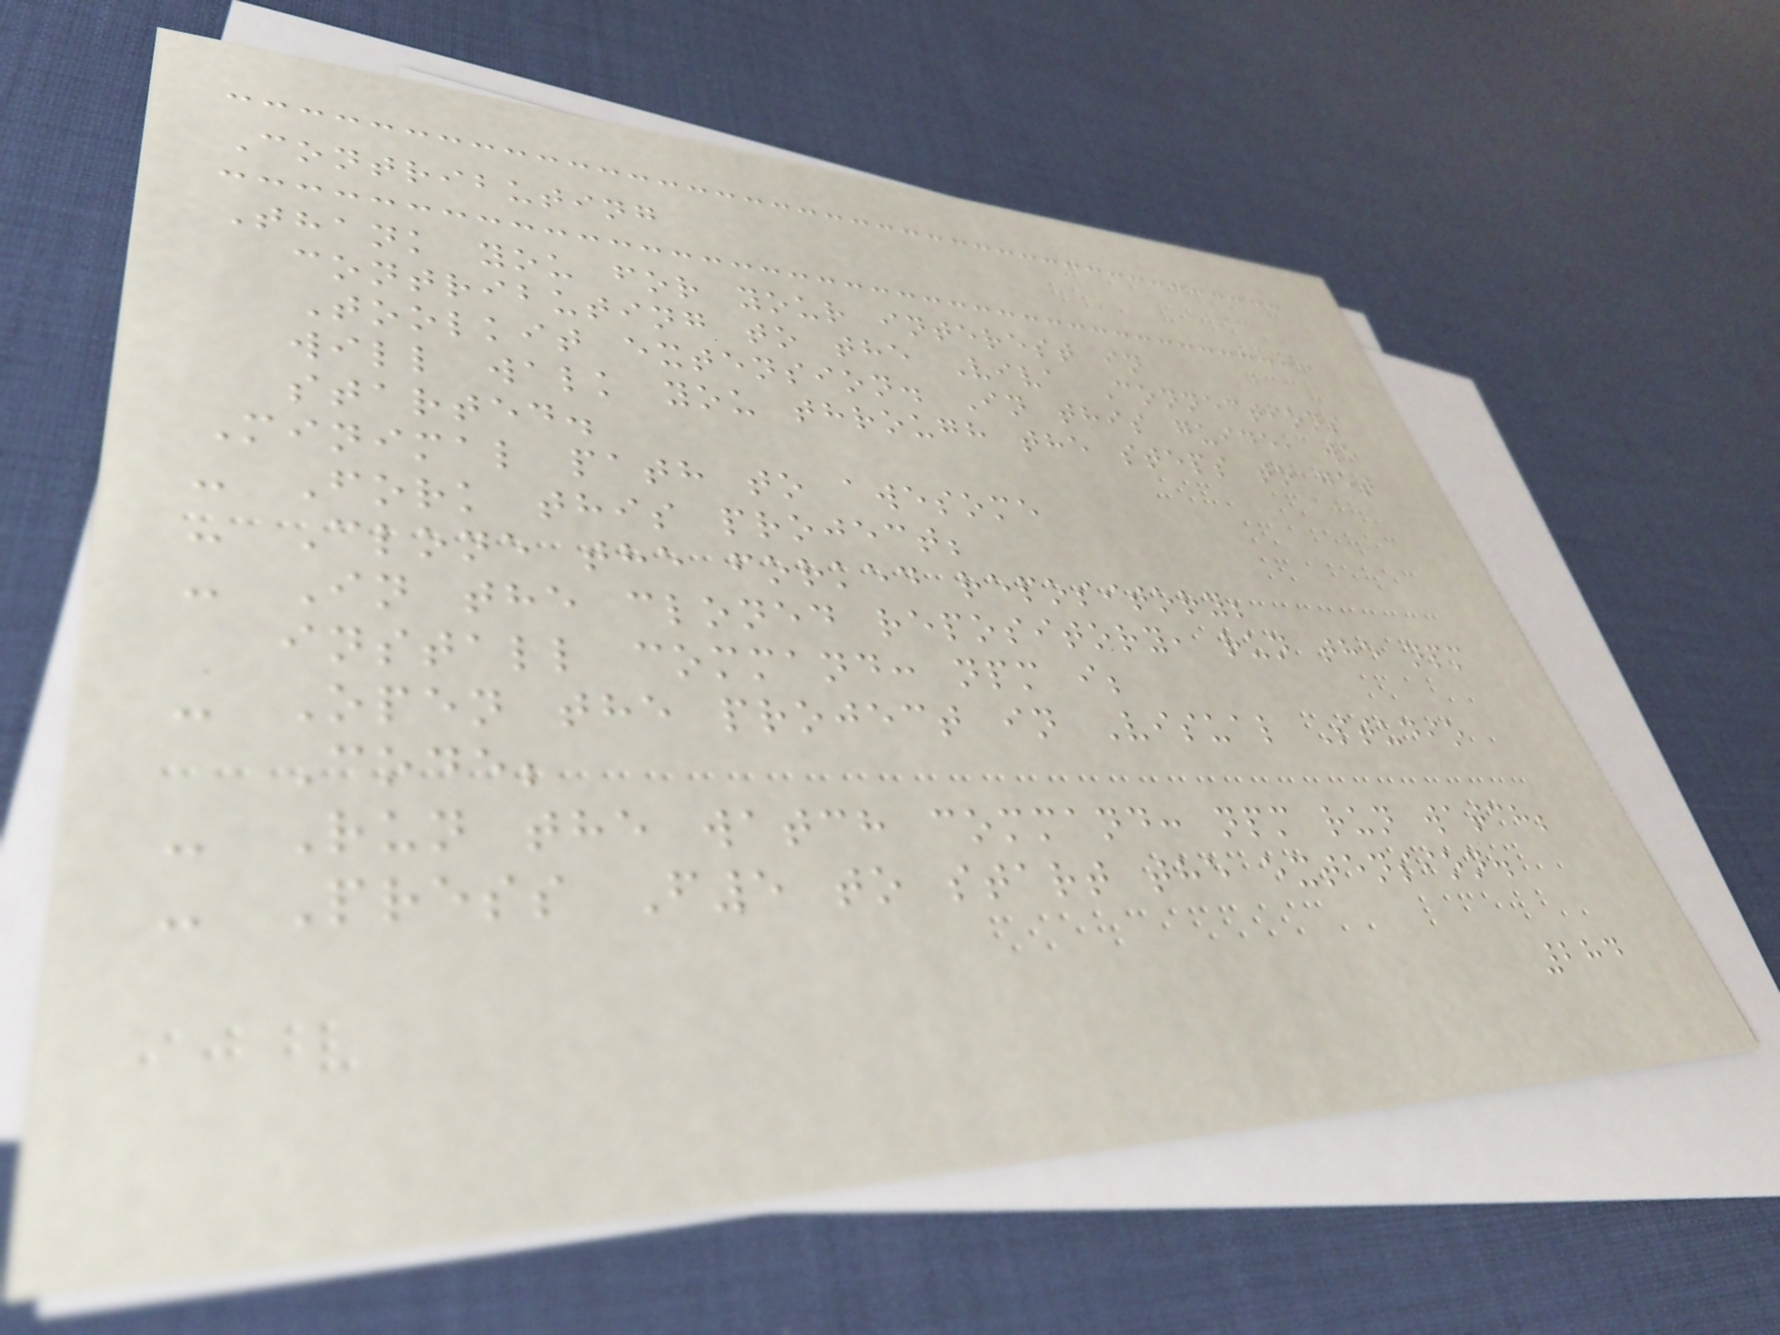Contributing
Thank you for your interest in
contributing to the Viva Connections
Toolkit extension. In this guide, we
will walk you through the steps to get
started.
Minimal path to awesome
- Fork this project;
- Clone the forked repository;
- In the cloned repository, run the npm
install command: npm i;
- Open the project in Visual Studio
Code;
- Run the watch command: npm run watch;
- Press F5 to start the extension.
284
